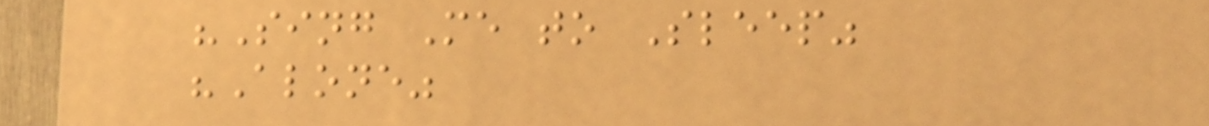"Sing Me to Sleep"
"Alone"
